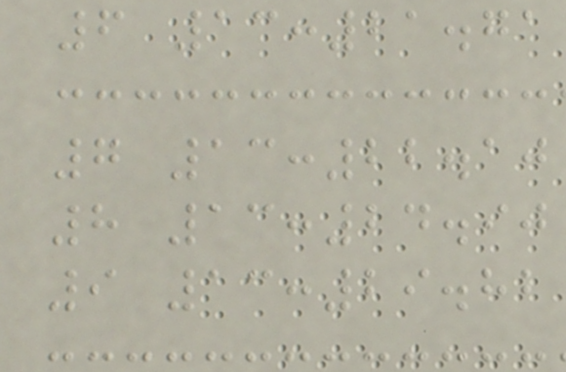6 13:21.71
7 13:22.10
8 13:24.90
9 13:29.82
